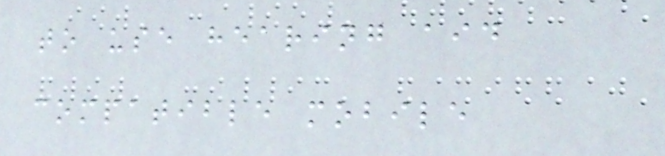to use hearing aid
compatible mobile
